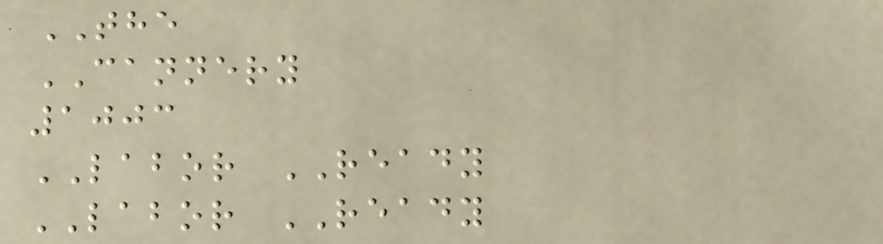THE
CANNERY
1003
LABOR READY
LABOR READY
